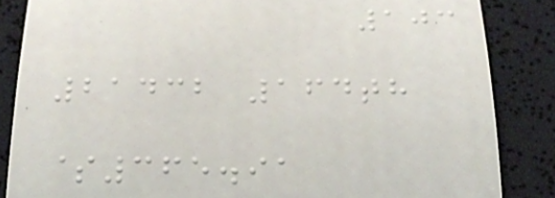103
21432 164th
$365.91
